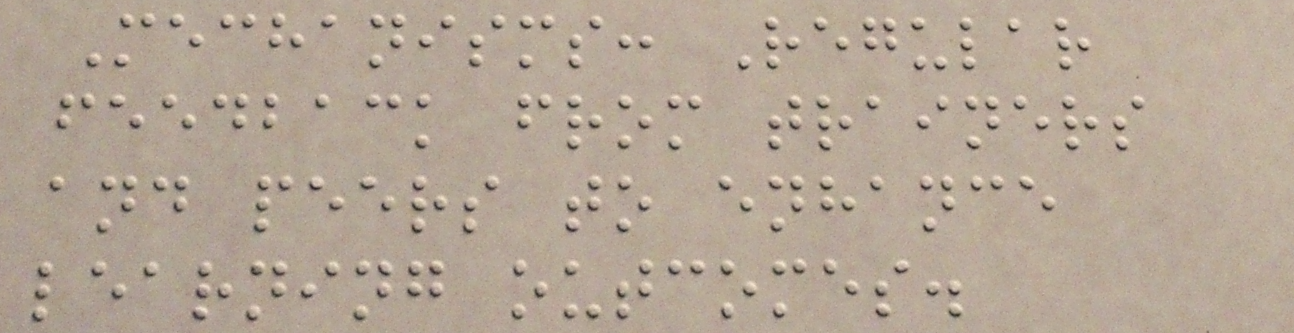Mechanisms: Regular
feedback from trainers
and peers to enhance
learning outcomes.
